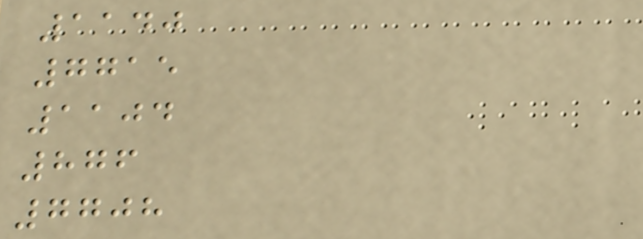1140
7715
1104
876
7708
